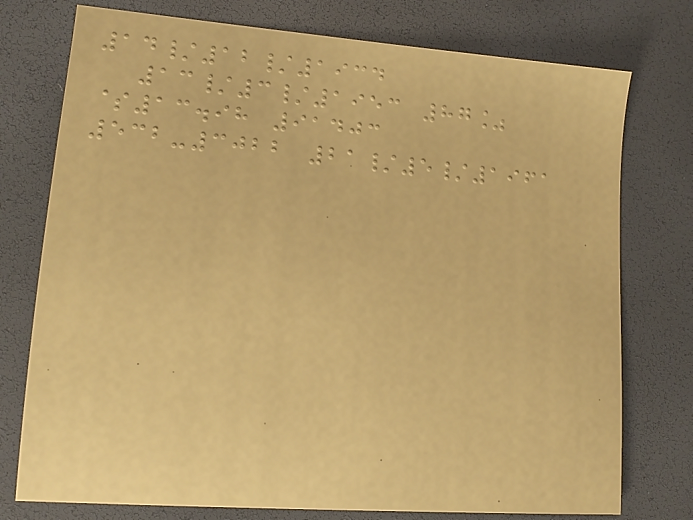14/12/1934
13/3/1953 87%
$13.98 91403
532-3022 21/5/1961
